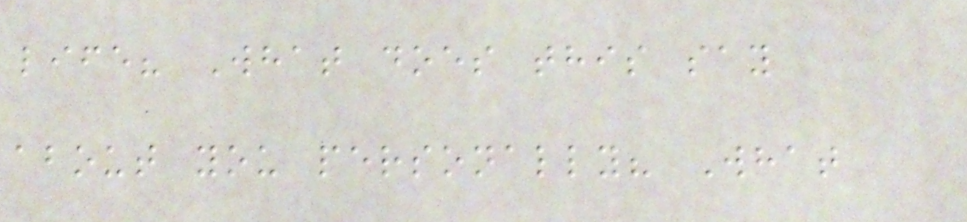life? What does this say
about you personally? What
